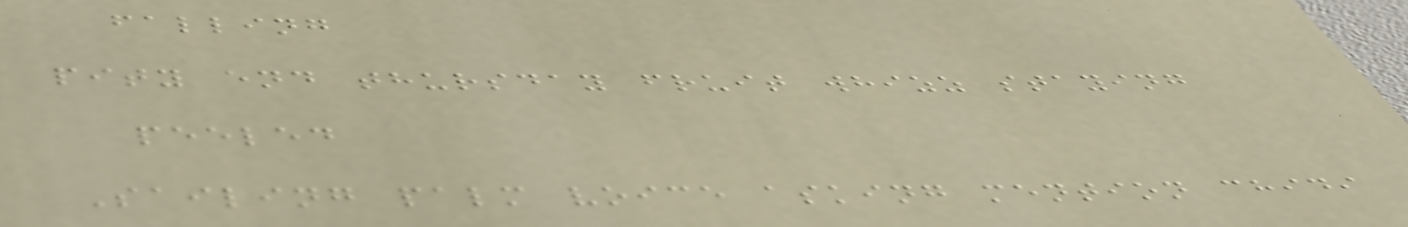falling
pity end thursday fruit whizz staying
peeled
Sailing palm voice asking mention chidi
